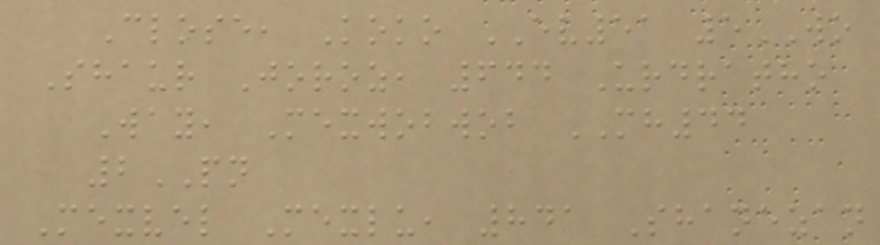Close, Koko EV51 5WO
Shaur Joroz, 644 Urdratho
Way, Mexwobwob MH44
2PN
Mexvel Mexlu, 841 Shanezan
